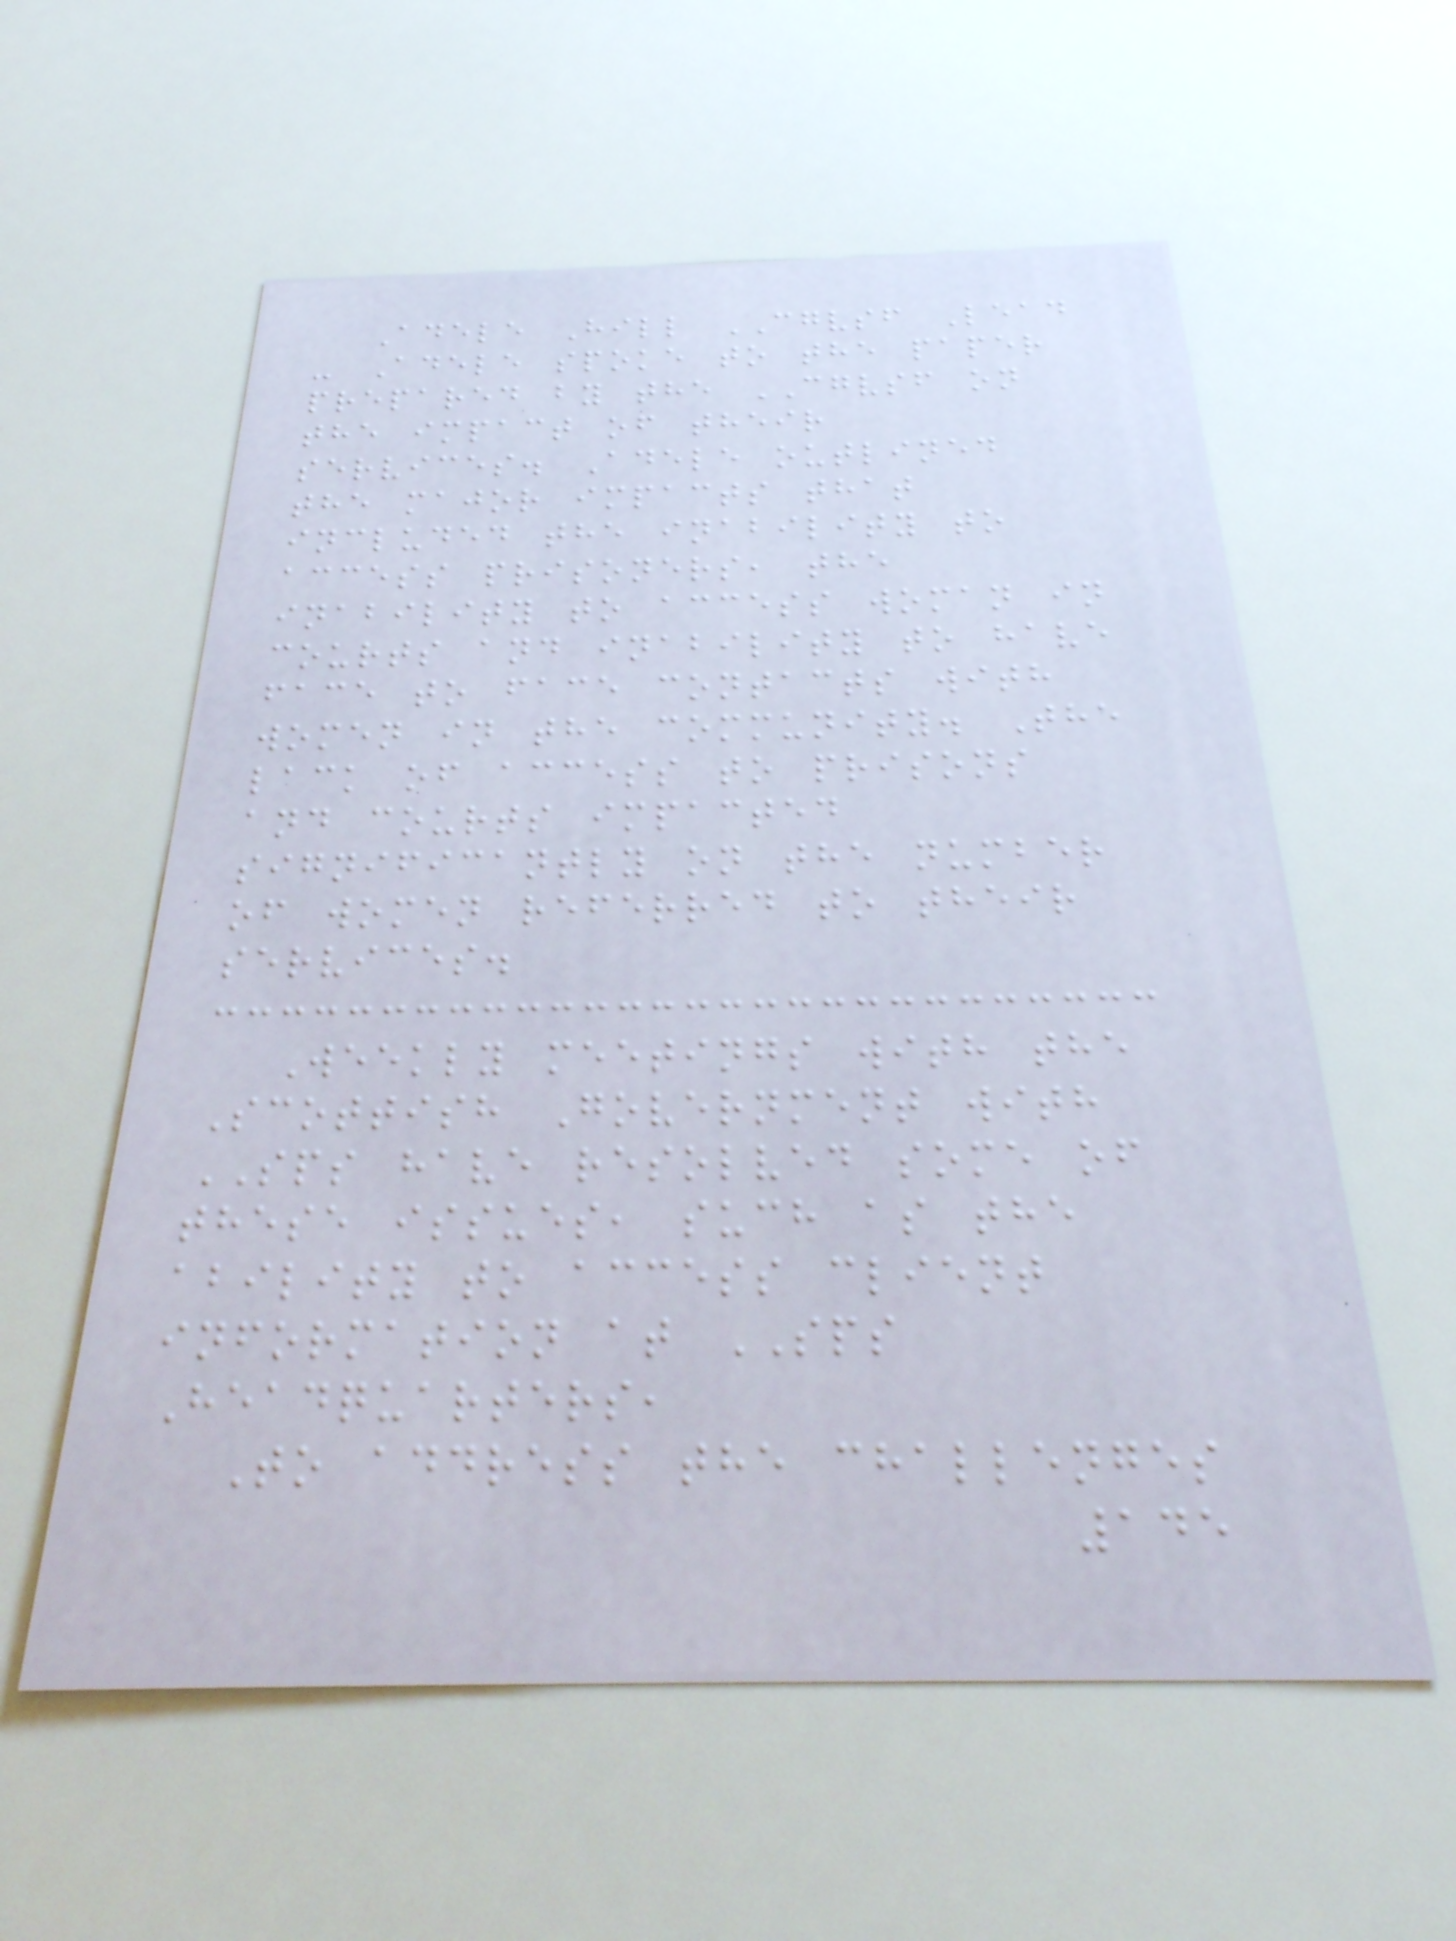Adele Hill CGVSF Lead
- Adele spoke to the paper
prepared by the CGVSF on
the impact of their
services. Adele outlined
the major impacts that
included the inability to
access prisoners, the
inability to access woman in
courts and inability to have
face to face contacts with
women in the community. The
lack of access to prisons
and courts impacted
significantly on the number
of women referred to their
services.
Weekly meetings with the
Scottish Government with
SPS have resolved some of
these issues, such as the
ability to access client
information at SPS
Headquarters,
To address the challenges
145
